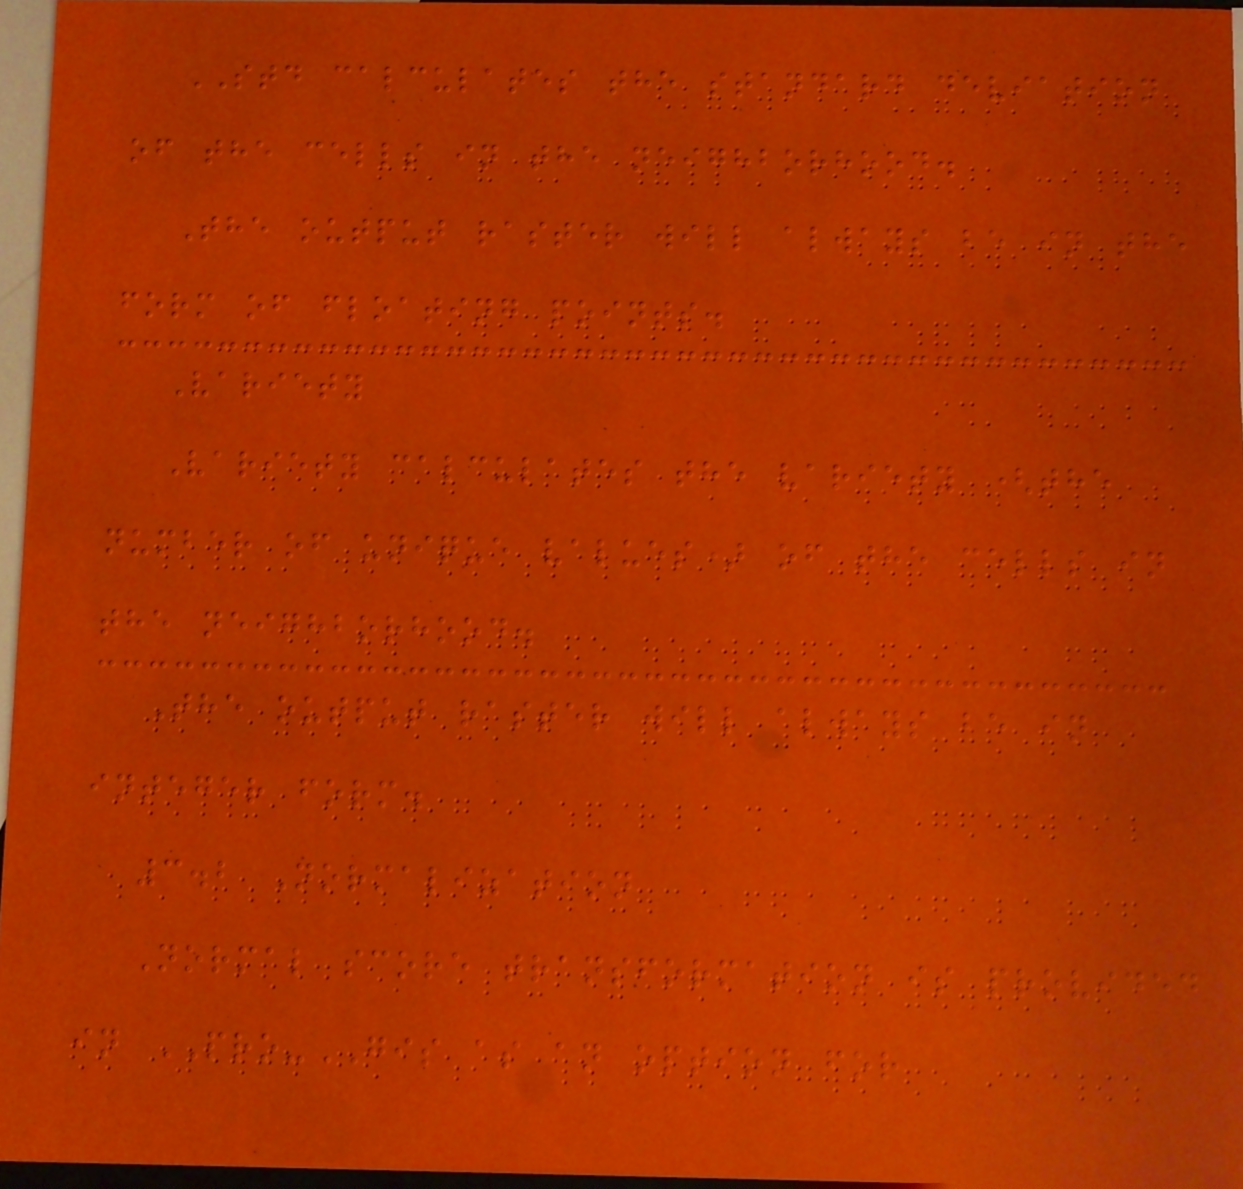STD calculates the standard deviation
of the cells in the neighborhood.
The output raster will always be in the
form of floating points.
Variety
Variety calculates the variety (the
number of unique values) of the cells in
the neighborhood.
The output raster will always be in
integer form.
3.2 Normalization
Normal score transformation is provided
in PRO-GIS as an option for
